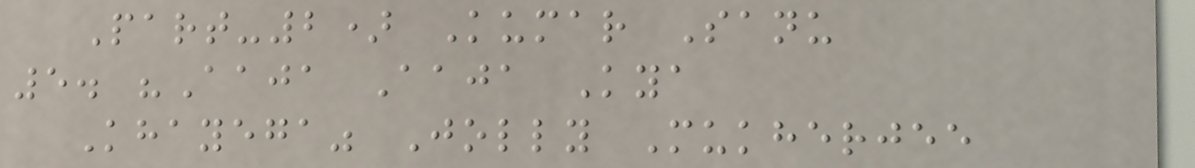Part-2) Kumar Sanu
5. "Aaja Aaja Kya
Khayega" Jolly Mukherjee
